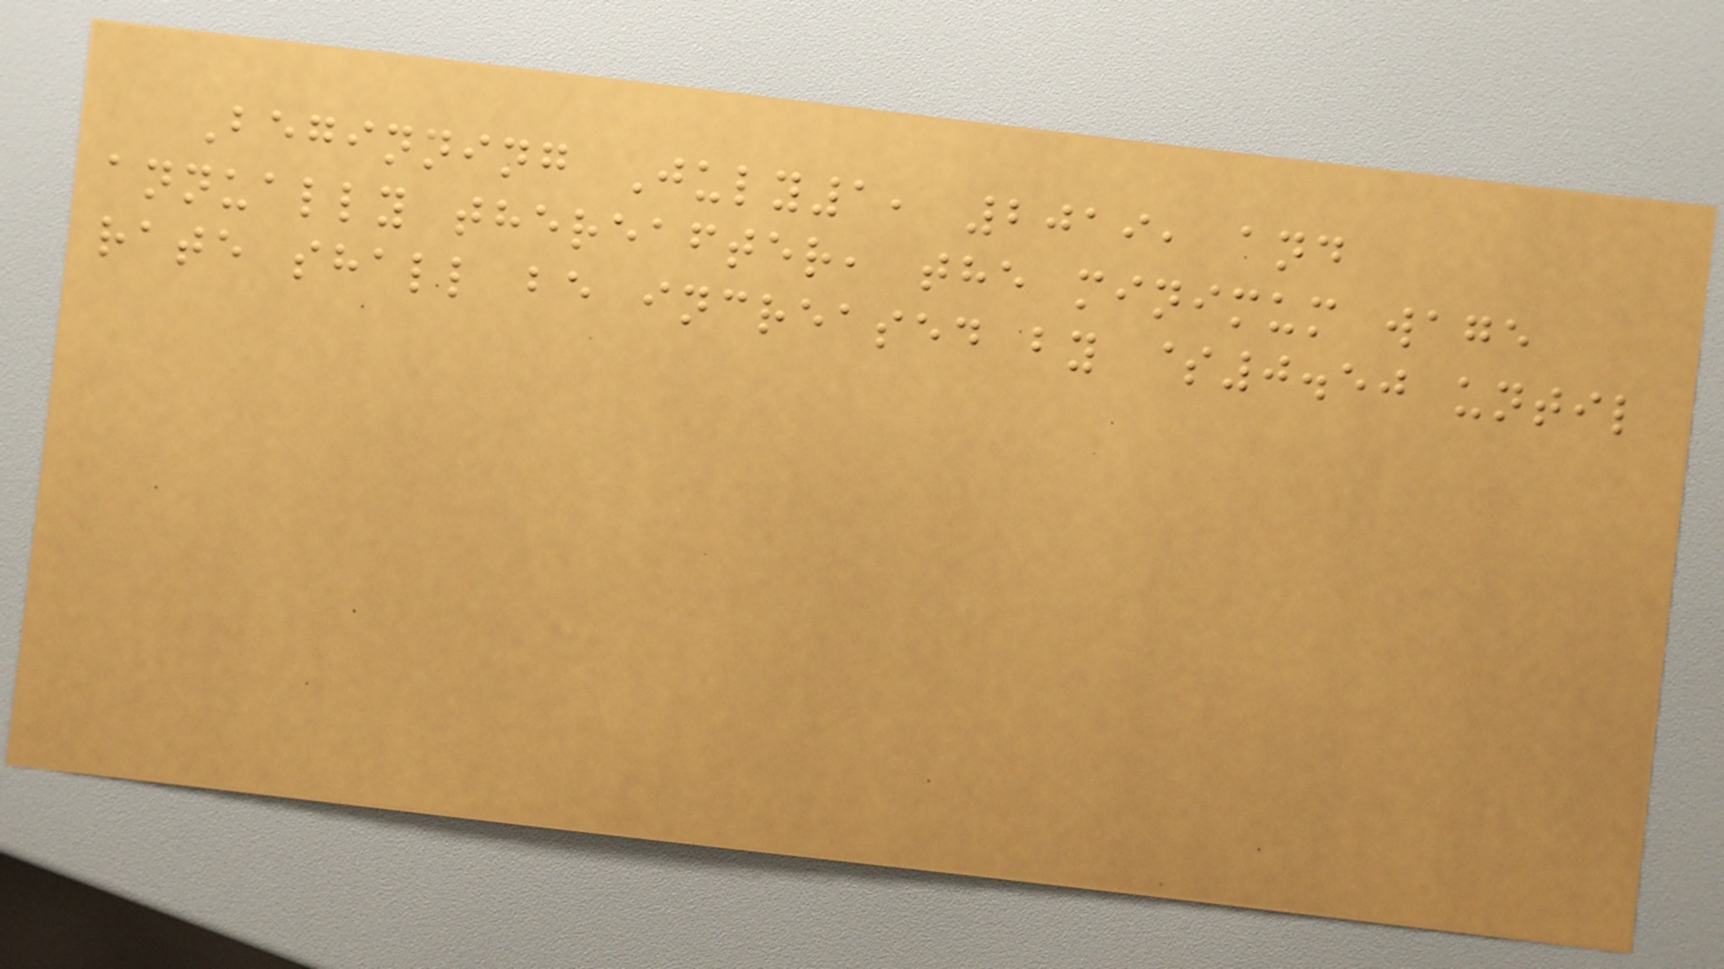Beginning July1, 2019, and
annually thereafter, the minimum wage
rate shall be increased by $0.50 until
